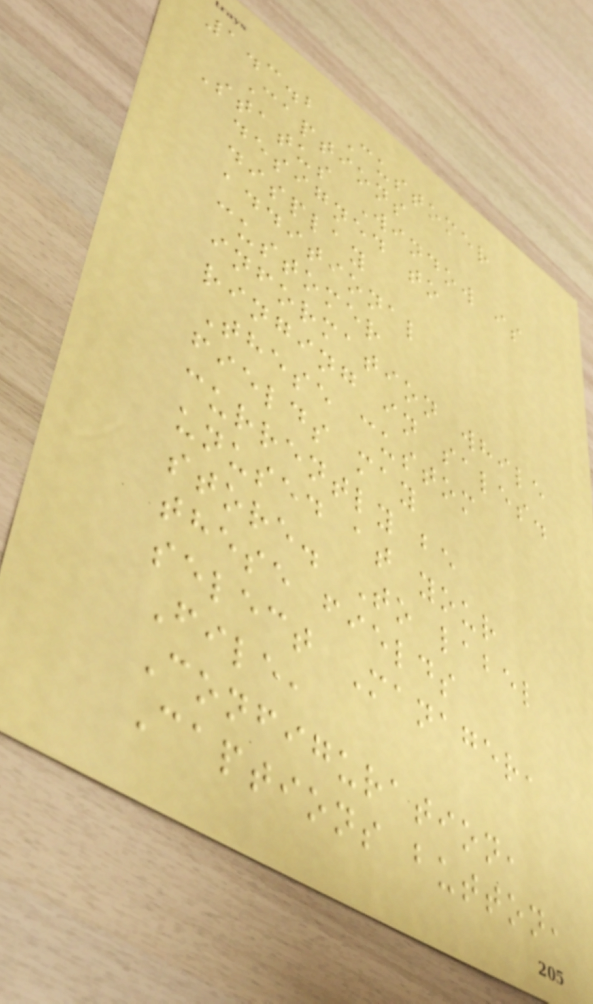1.3.2 Customer
Captions
Status Window is
designed to
display
additional
customer
information while
ringing in sales.
These custom
fields may
currently be
unused at your
store. To label
these fields
select Manager,
File,
Configuration,
Captions button,
